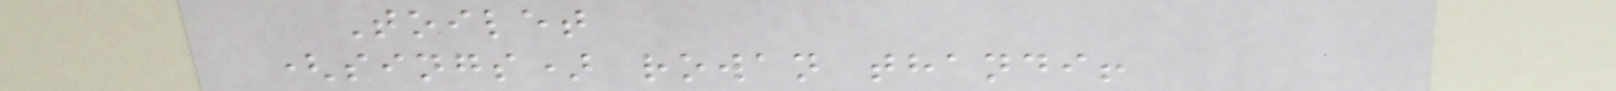Toilet
(sings) rowan thandi!
